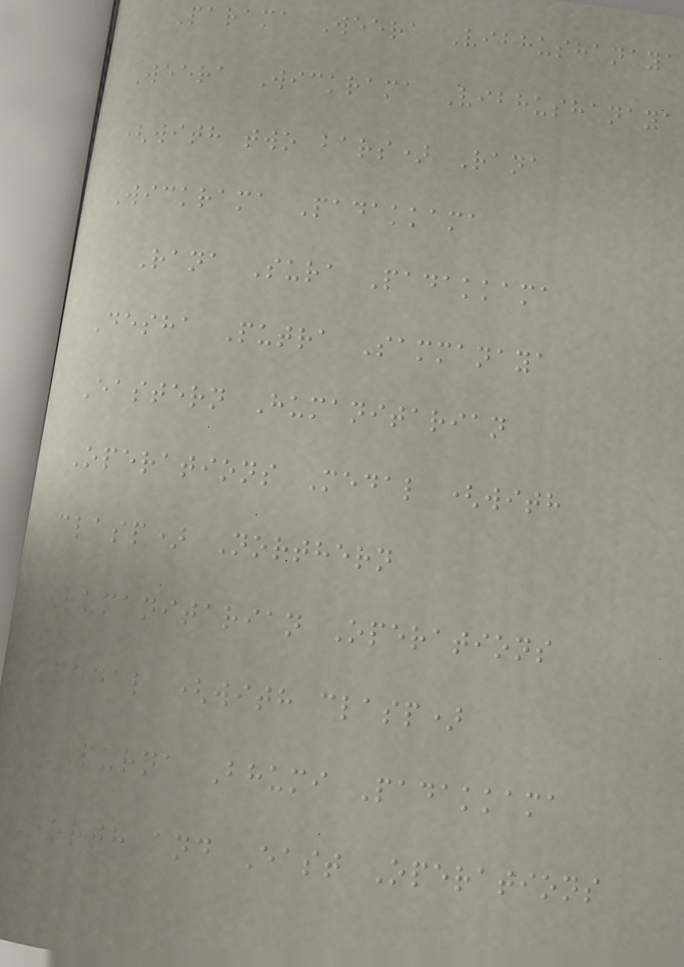Parama Weera Vibhushanaya
Weera Wickrama Vibhushanaya
(with two bars) Rana
Wickrama Padakkama
Rana Sura Padakkama
Desha Putra Sammanaya
Eastern Humanitarian
Operations Medal (with
clasp) Northern
Humanitarian Operations
Medal (with clasp)
Purna Bhumi Padakkama
North and East Operations
